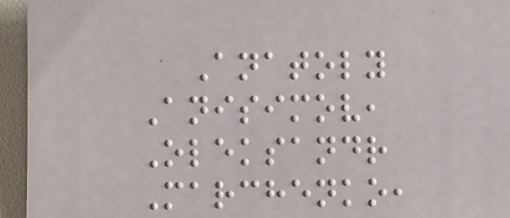Anatoly
Anisimov,
Oleksandr
Marchenko,
